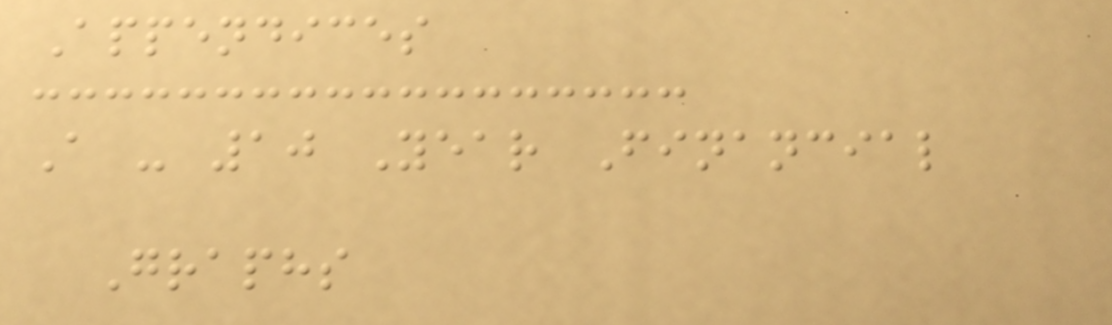Appendices
A - 10 Year Financial
Graphs
